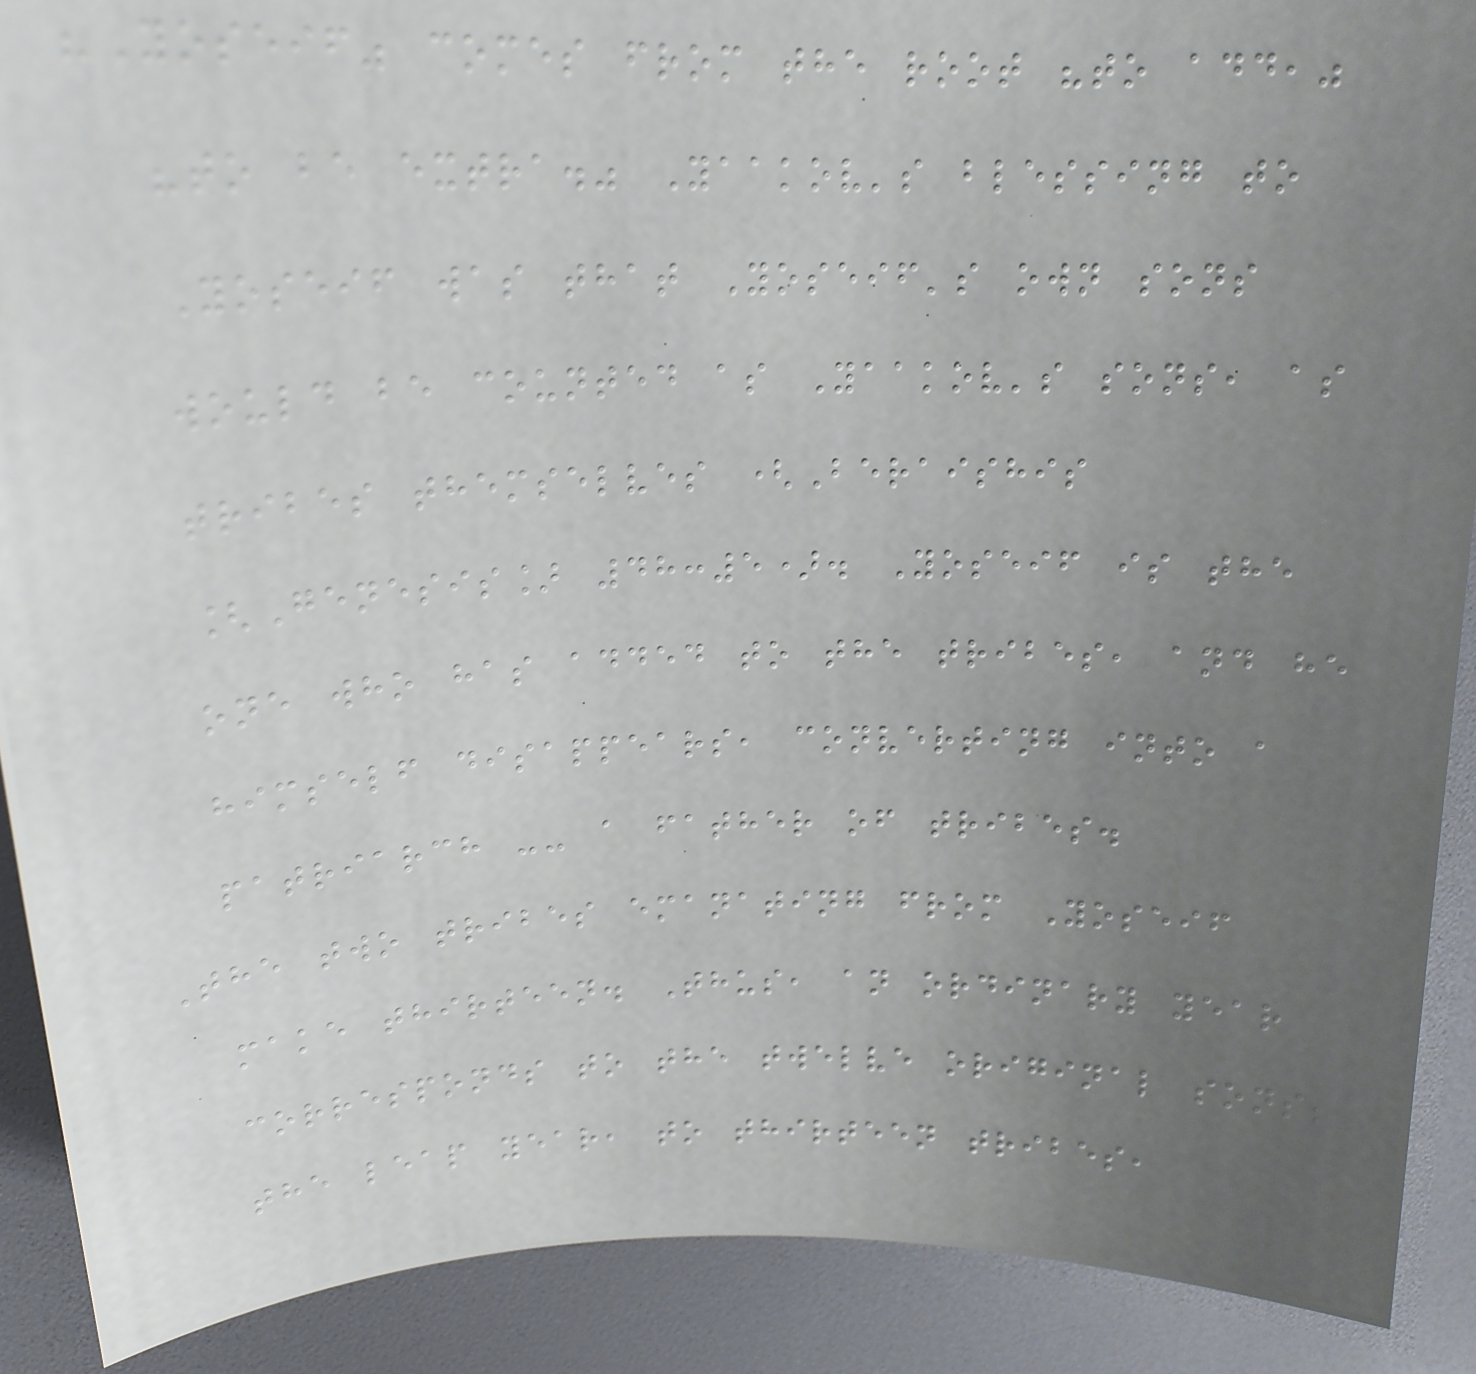"Yoseif" comes from the root "to add,"
"to be extra." Yaakov's blessing to
Yoseif was that Yoseif's own sons
would be counted as Yaakov's sons, as
tribes themselves (Beraishis
[Genesis] 48:5). Yoseif is the
one who has added to the tribes, and he
himself disappears, converting into a
patriarch -- a father of tribes.
The two tribes emanating from Yoseif
make thirteen. Thus, an ordinary year
corresponds to the twelve original sons;
the leap year, to thirteen tribes,
